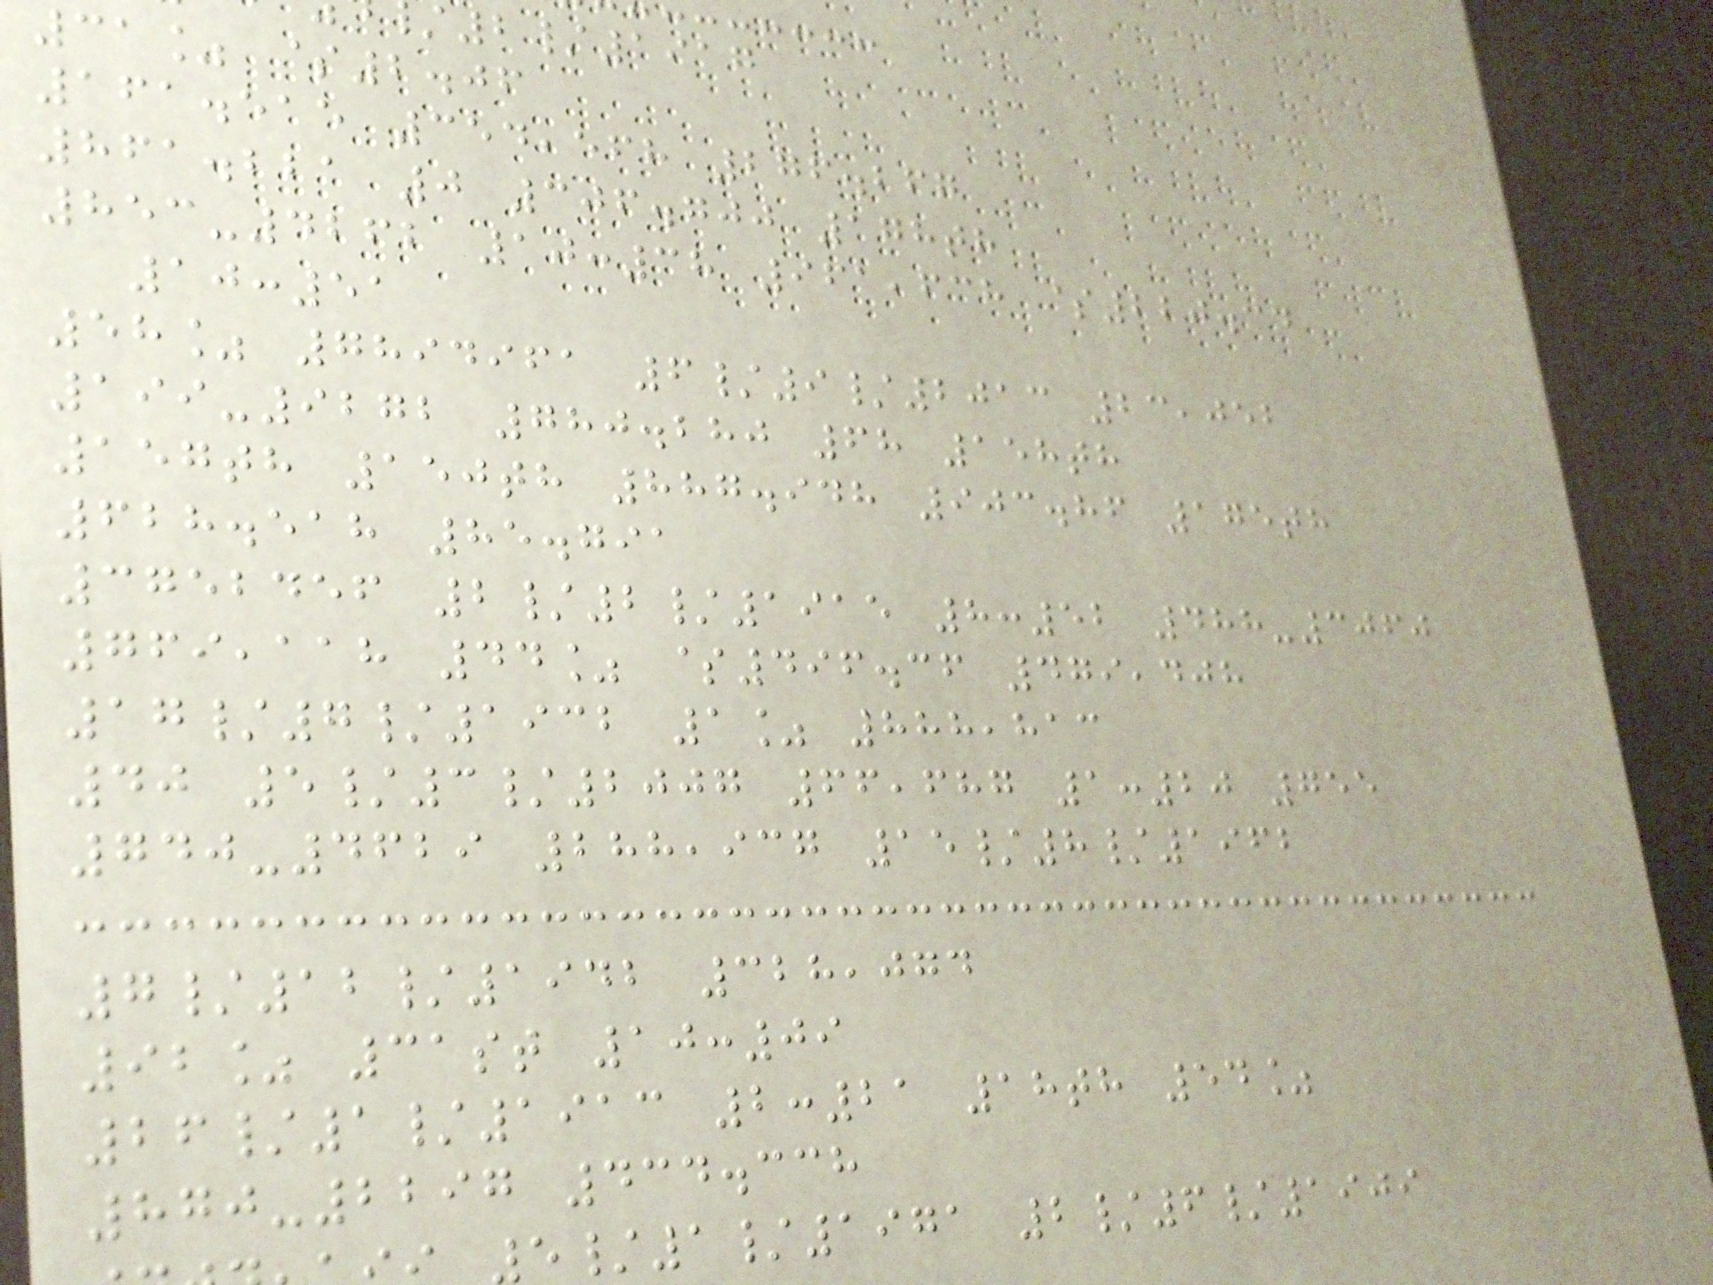2/1917
31% $2.06
161.515 354,568 276.267
861.221 0 306.700 178th
853-4262 10:38 961,638 $220.34
10:51
58% 7894961 6/9/2013 23,052
199-9272 780.280 68 158th
157th 150th 887.948 903.86 175th
628.518 85.791
3752456 2/2/1915 8:52 488-3060
769,118 44% $496.36 479,408
17/7/1932 1% 888,813
40 5/3/2007 66,687 1:20 755
740-4629 288,937 15/8/1962
7/12/1942 328,074
92% 31st 10:09
26/1/1913 2:21 18th 54%
870-2297 434.338
5/1/1971 2/6/1909
